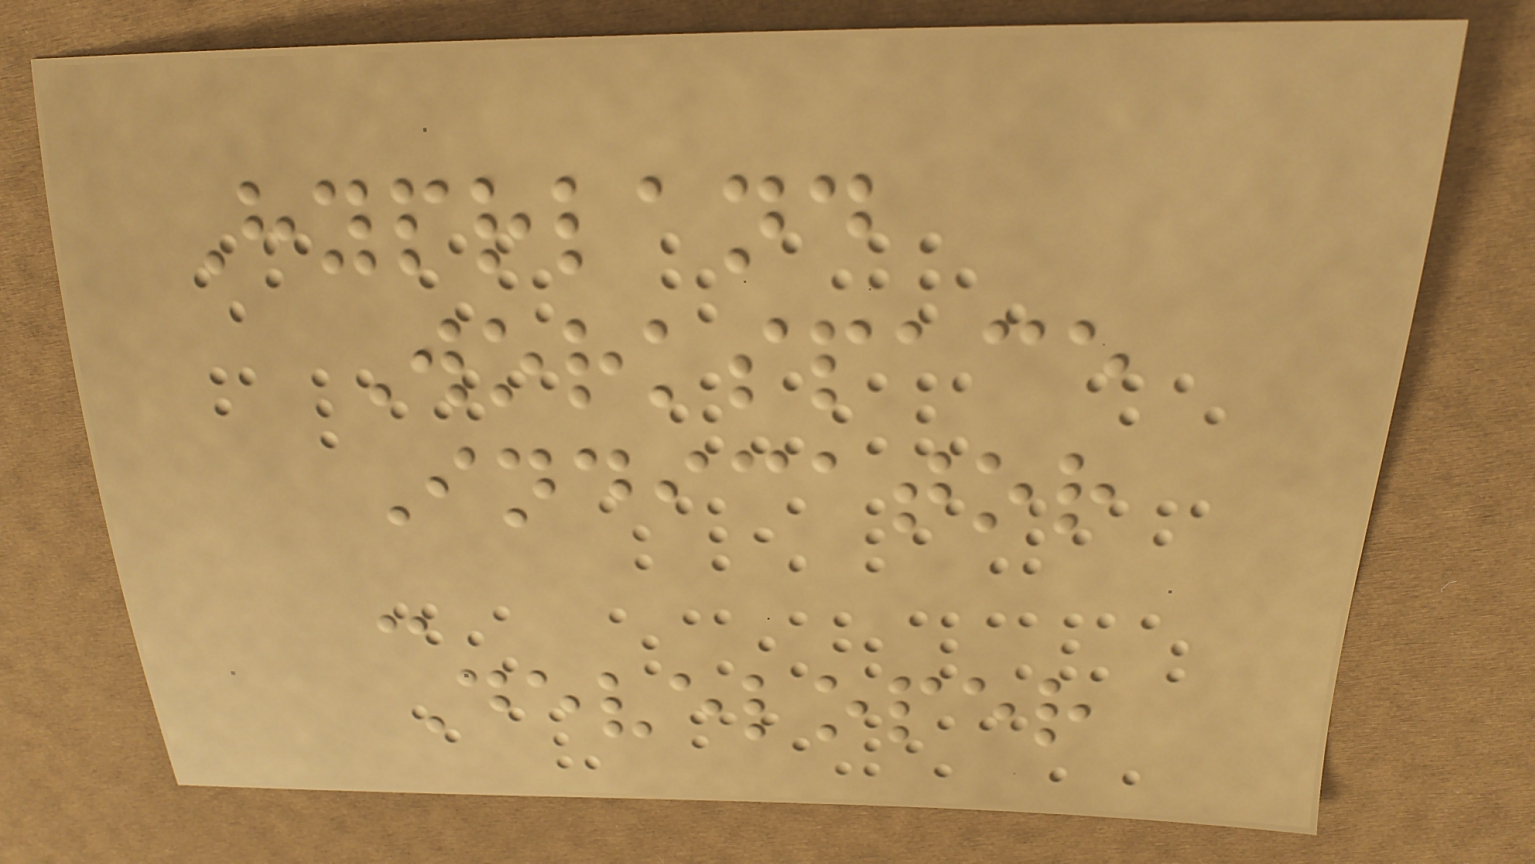Hyprland
Workspace
Indicator
-
Developer
